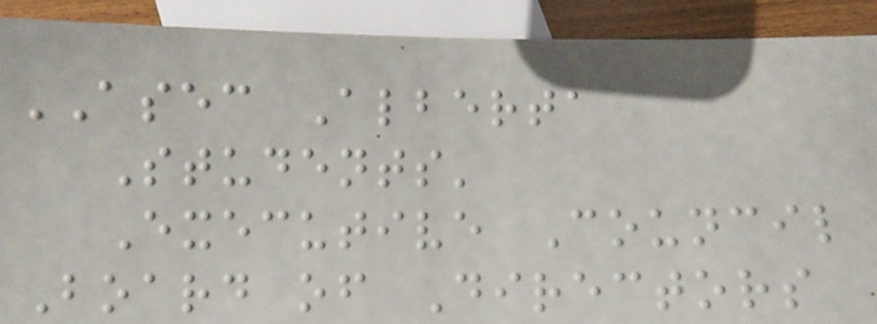ASEC Alberta
Students'
Executive Council
Board of Directors
